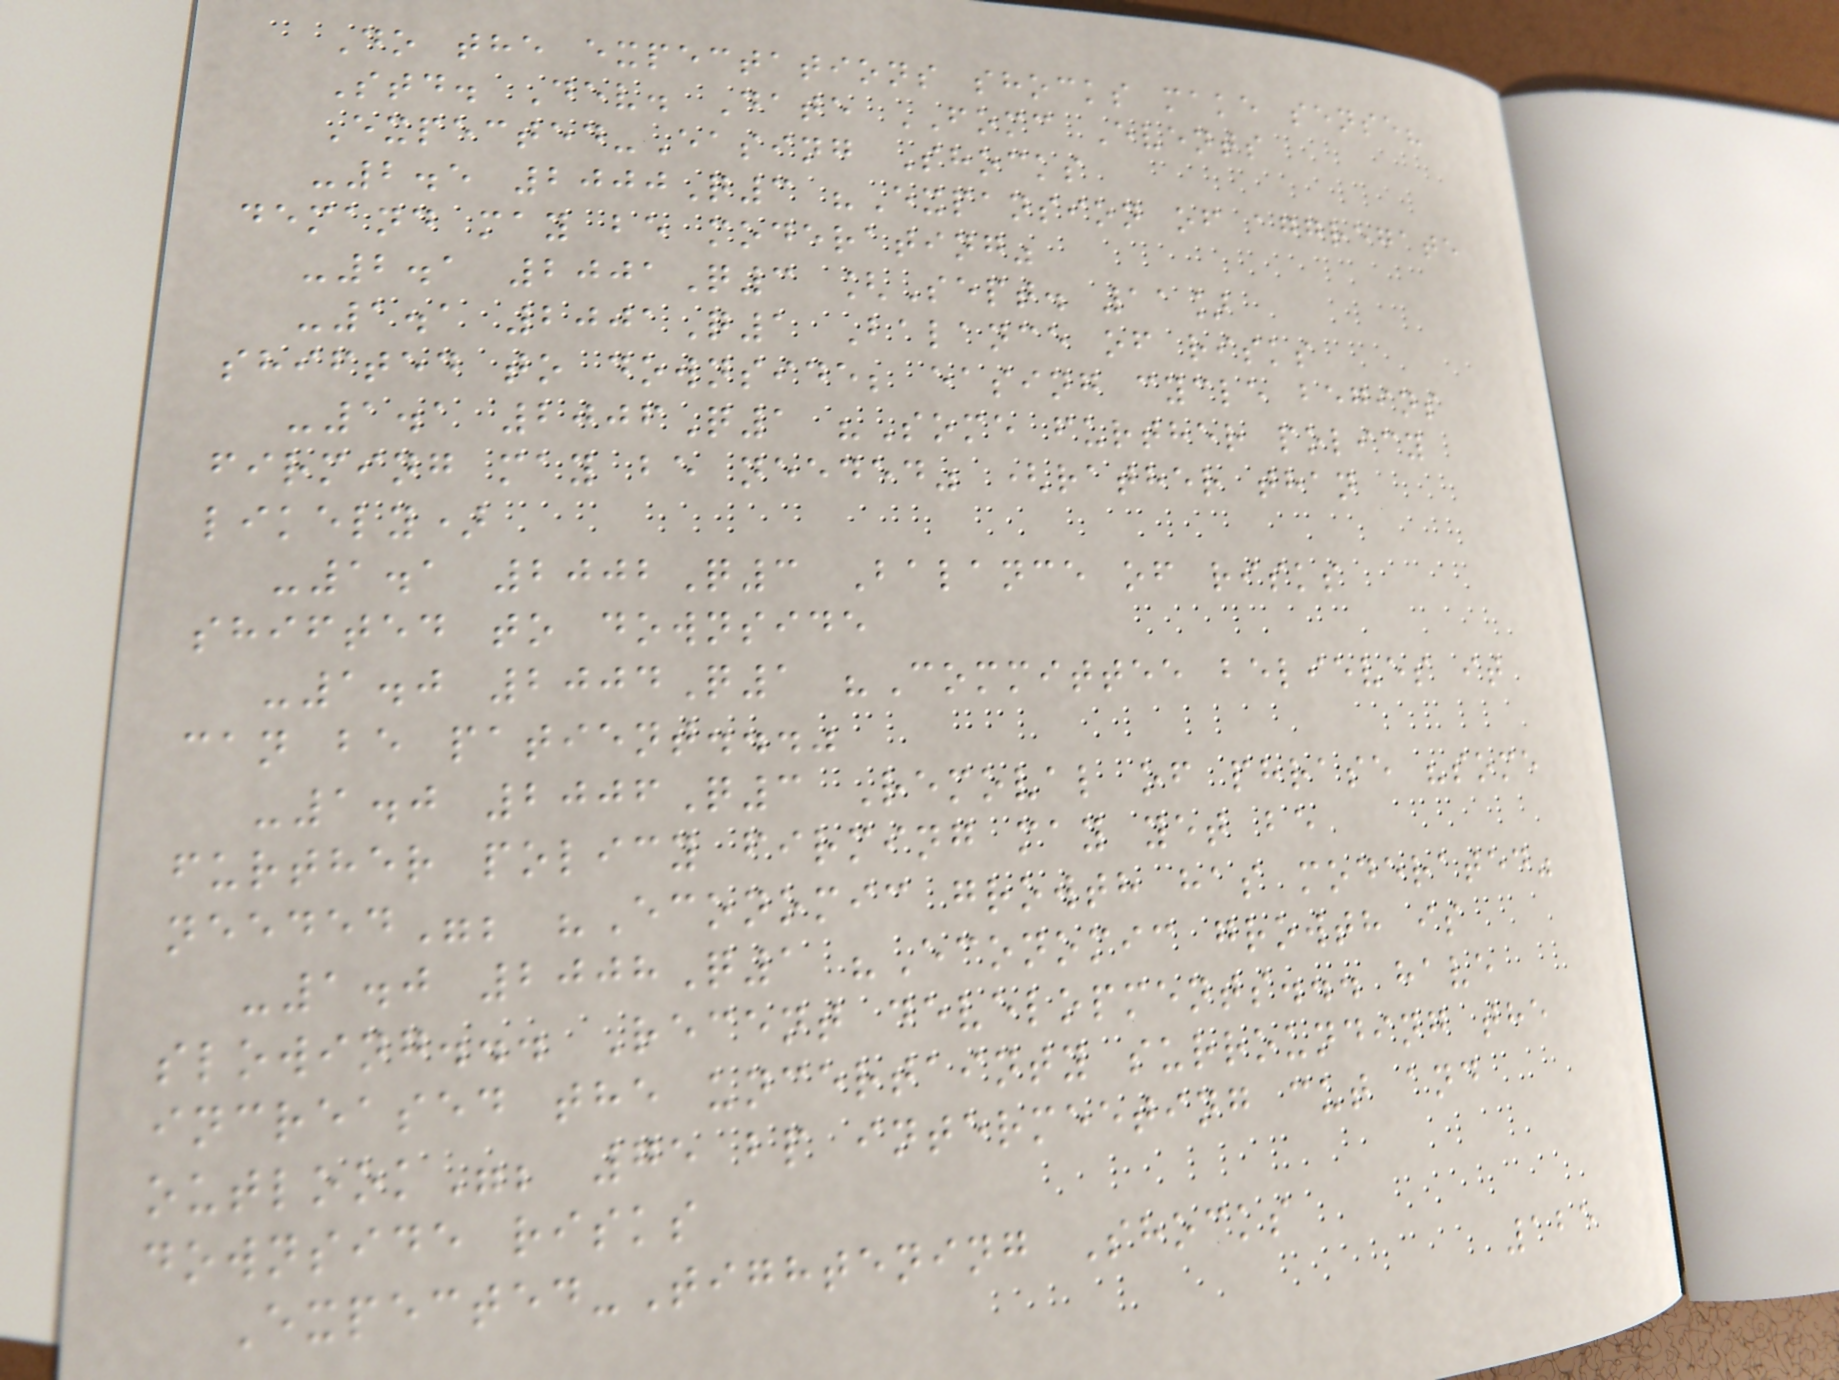Do the expectations shocks make sense?
Std. Dev. Date FOMC Events
Expected-Easing Shocks
-2.5 2000Q3 "Expansion of aggregate
demand may be moderating"
-2.1 2001Q3 [Sept. 11]
-1.1 2001Q1 Balance of risks
shifted to downside; easing cycle begins
-1.1 2006Q1 "Some further policy
firming may be needed" (rather than
likely)
-1.1 2002Q3 Balance of risks
shifted to downside
-1.0 2004Q1 "Committee believes it
can be patient..."
-1.0 2006Q3 Removal of phrase "some
further policy firming may yet be
needed"; "Economic growth has moderated"
-1.0 2008Q1 "Economic growth is
slowing... Recent developments... have
increased the uncertainty surrounding the
outlook"; 75 bp intermeeting cut and
downside risks
Expected-Tightening Shocks
125
